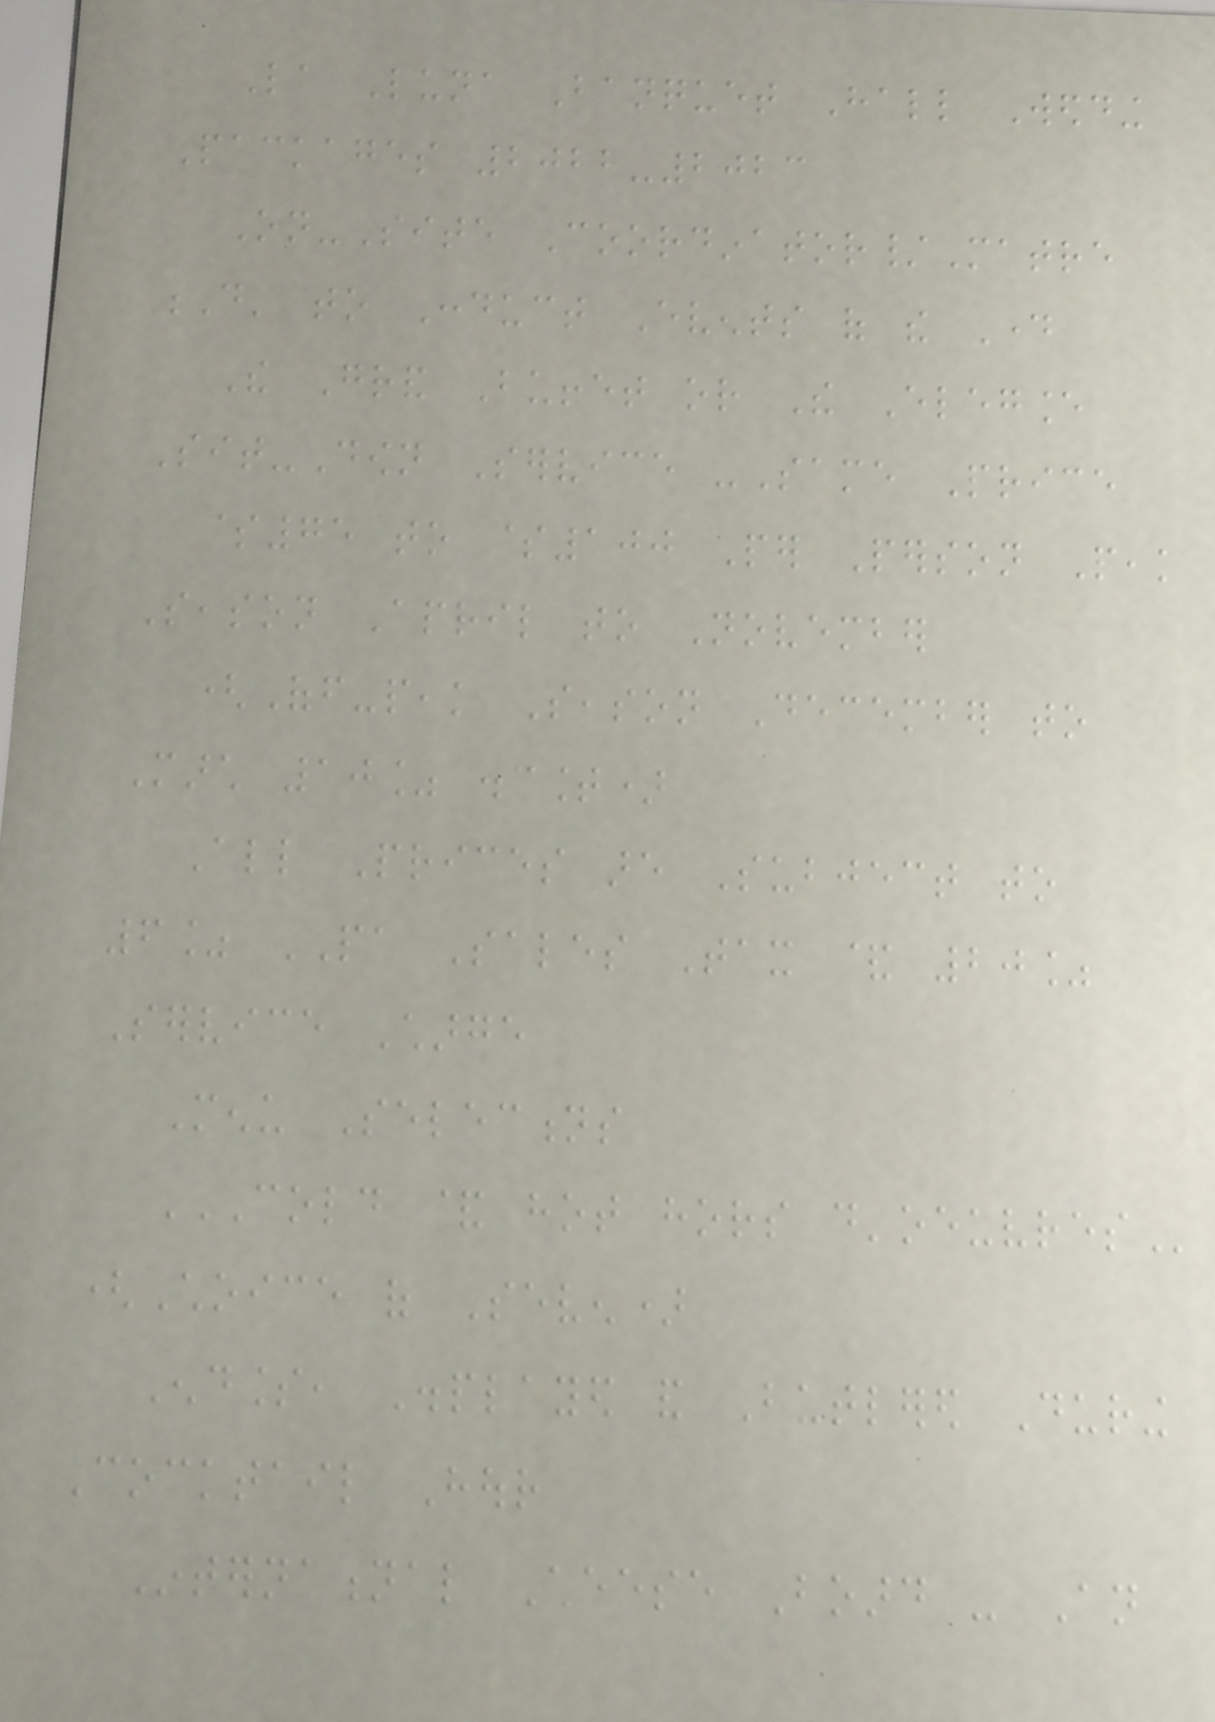La Luna Banquet Hall Wedding
Packages 2022-2023
On-Site Coordinator/Matre
D' to Conduct Events of the Day
The Grand Buffet or The Elegance
Sit-Down Service -Same Price
$75 to $100 Per Person Peak
Season April to November
(Off-peak Season December to
March 10% discount)
All Prices are Subject to
6% PA Sales Tax & 20%
Service Charge
Menu Selections
COLD & HOT HORS D'OEUVRES
(Choice of Seven)
Endless, Displayed and Butlered During
Cocktail Hour
International Cheese Board - An
